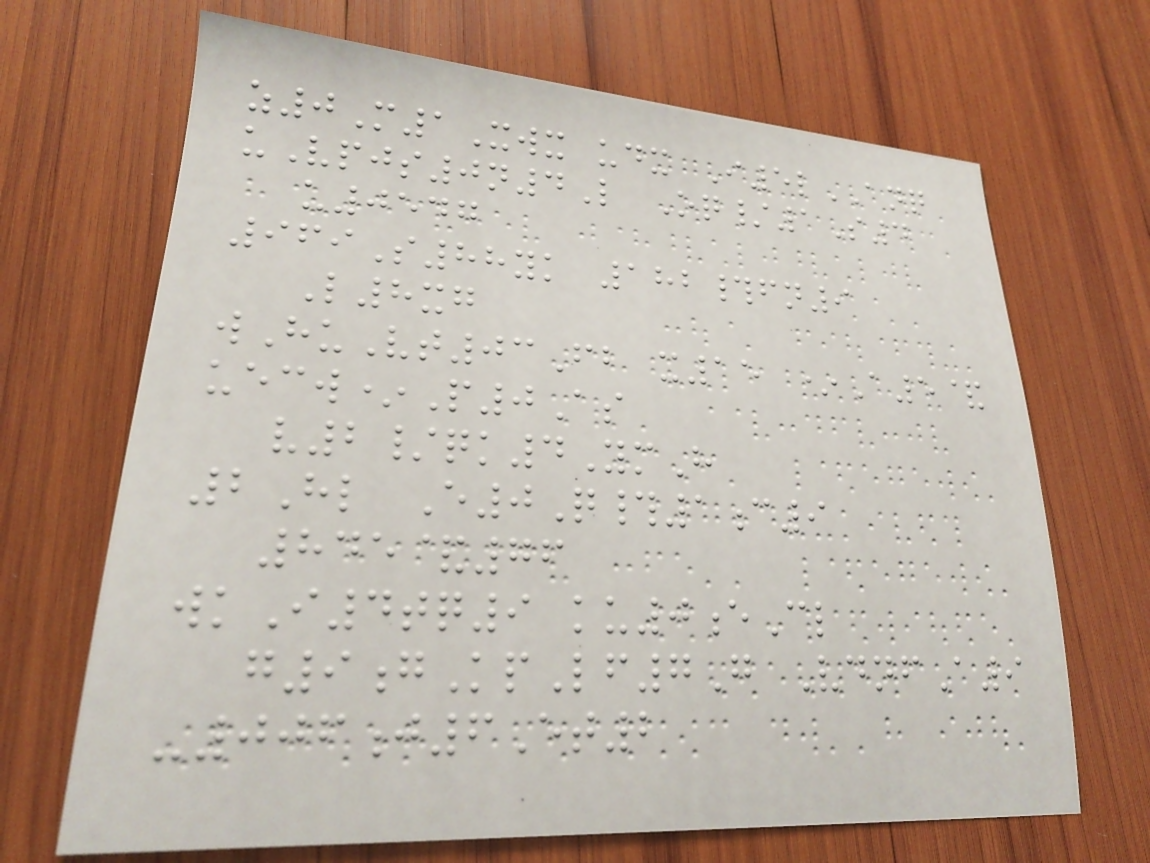z0M1Xwx udx I5lANQ
uVpjs0n4L Oq/1S4
u0547
969S88yk 182#fn9
L8xg
wHuVt03Fb x15 *A5&
uecw*P0As
v2/qk4YmH
2Hl E0Q#1c9
845&76
wkI4tq9 ku0eCl
g9gKpLf7G VdnfA9
-006j6Et2
